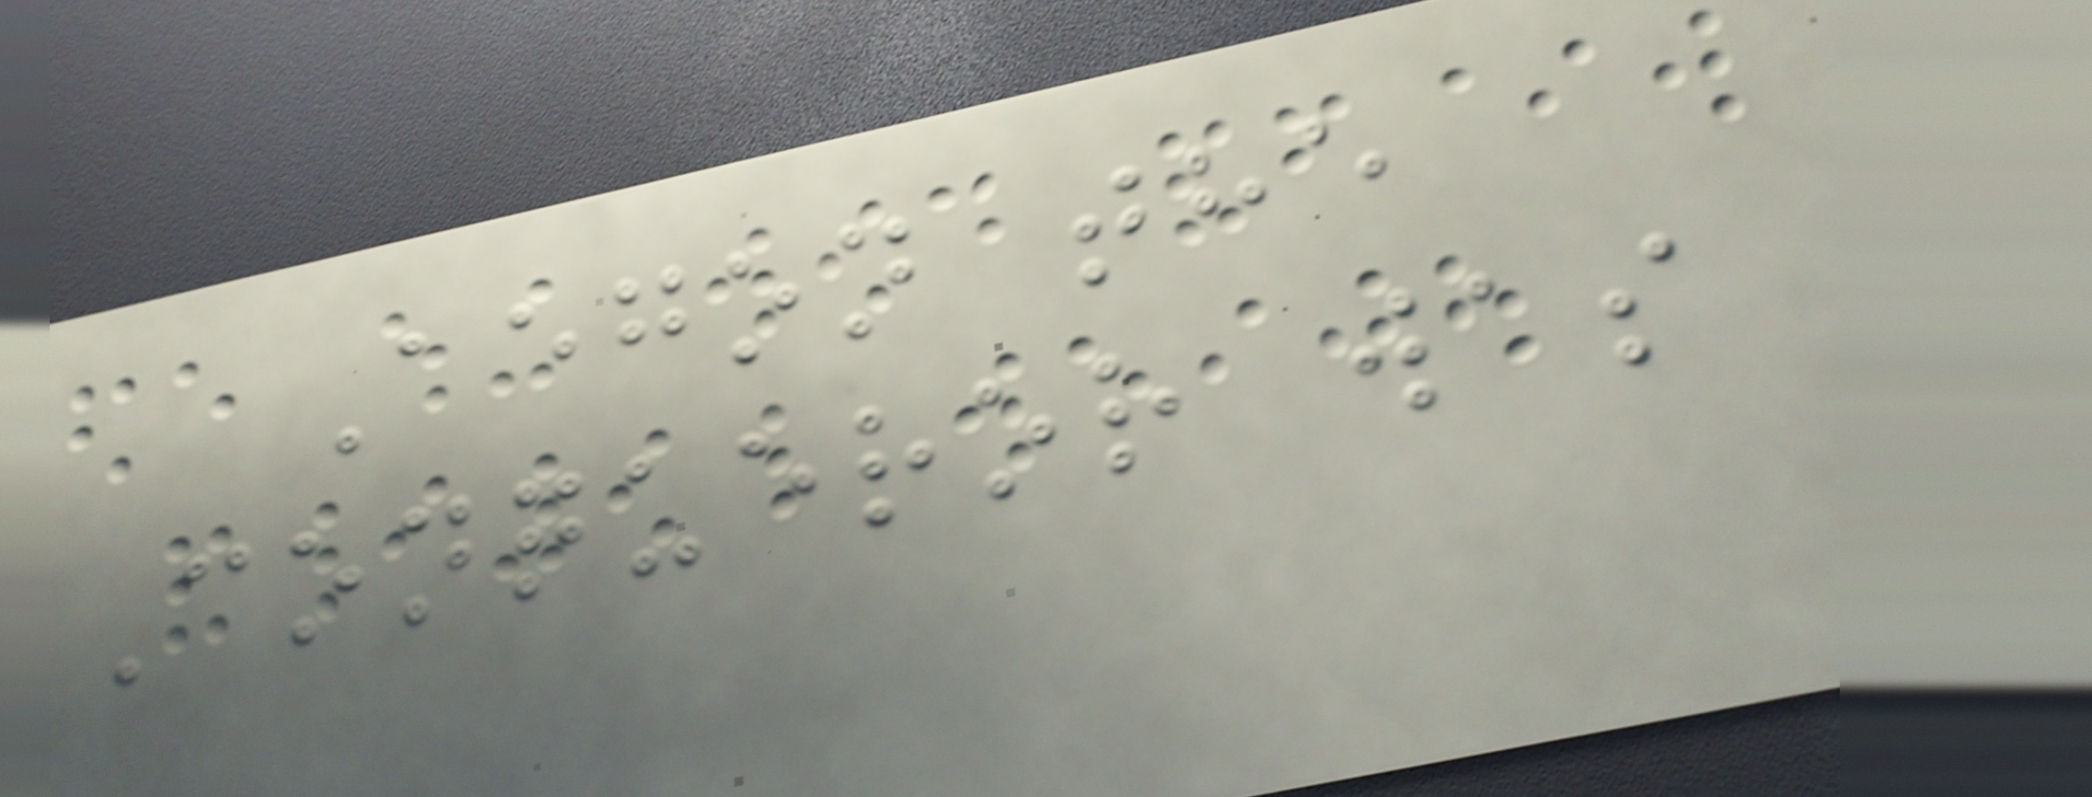Aegon the
Conqueror was
